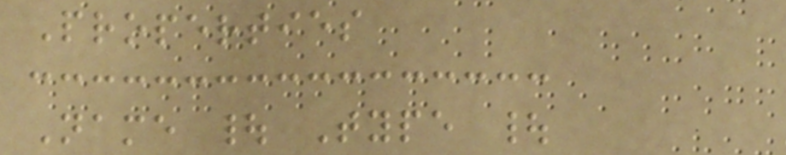Properties
Name | Type |
